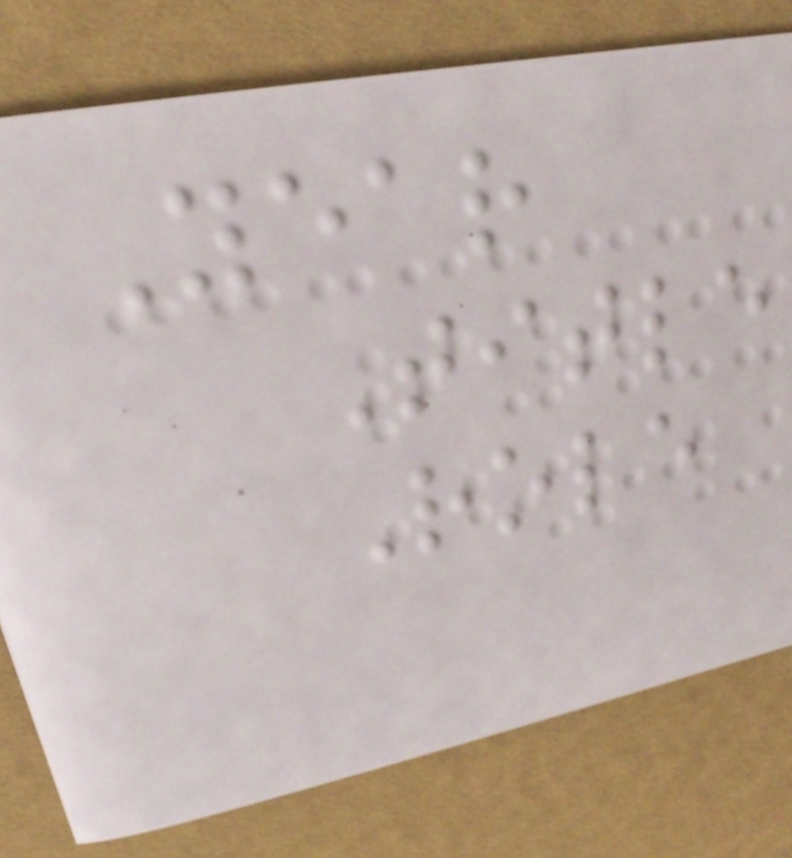Year
Title
Role
